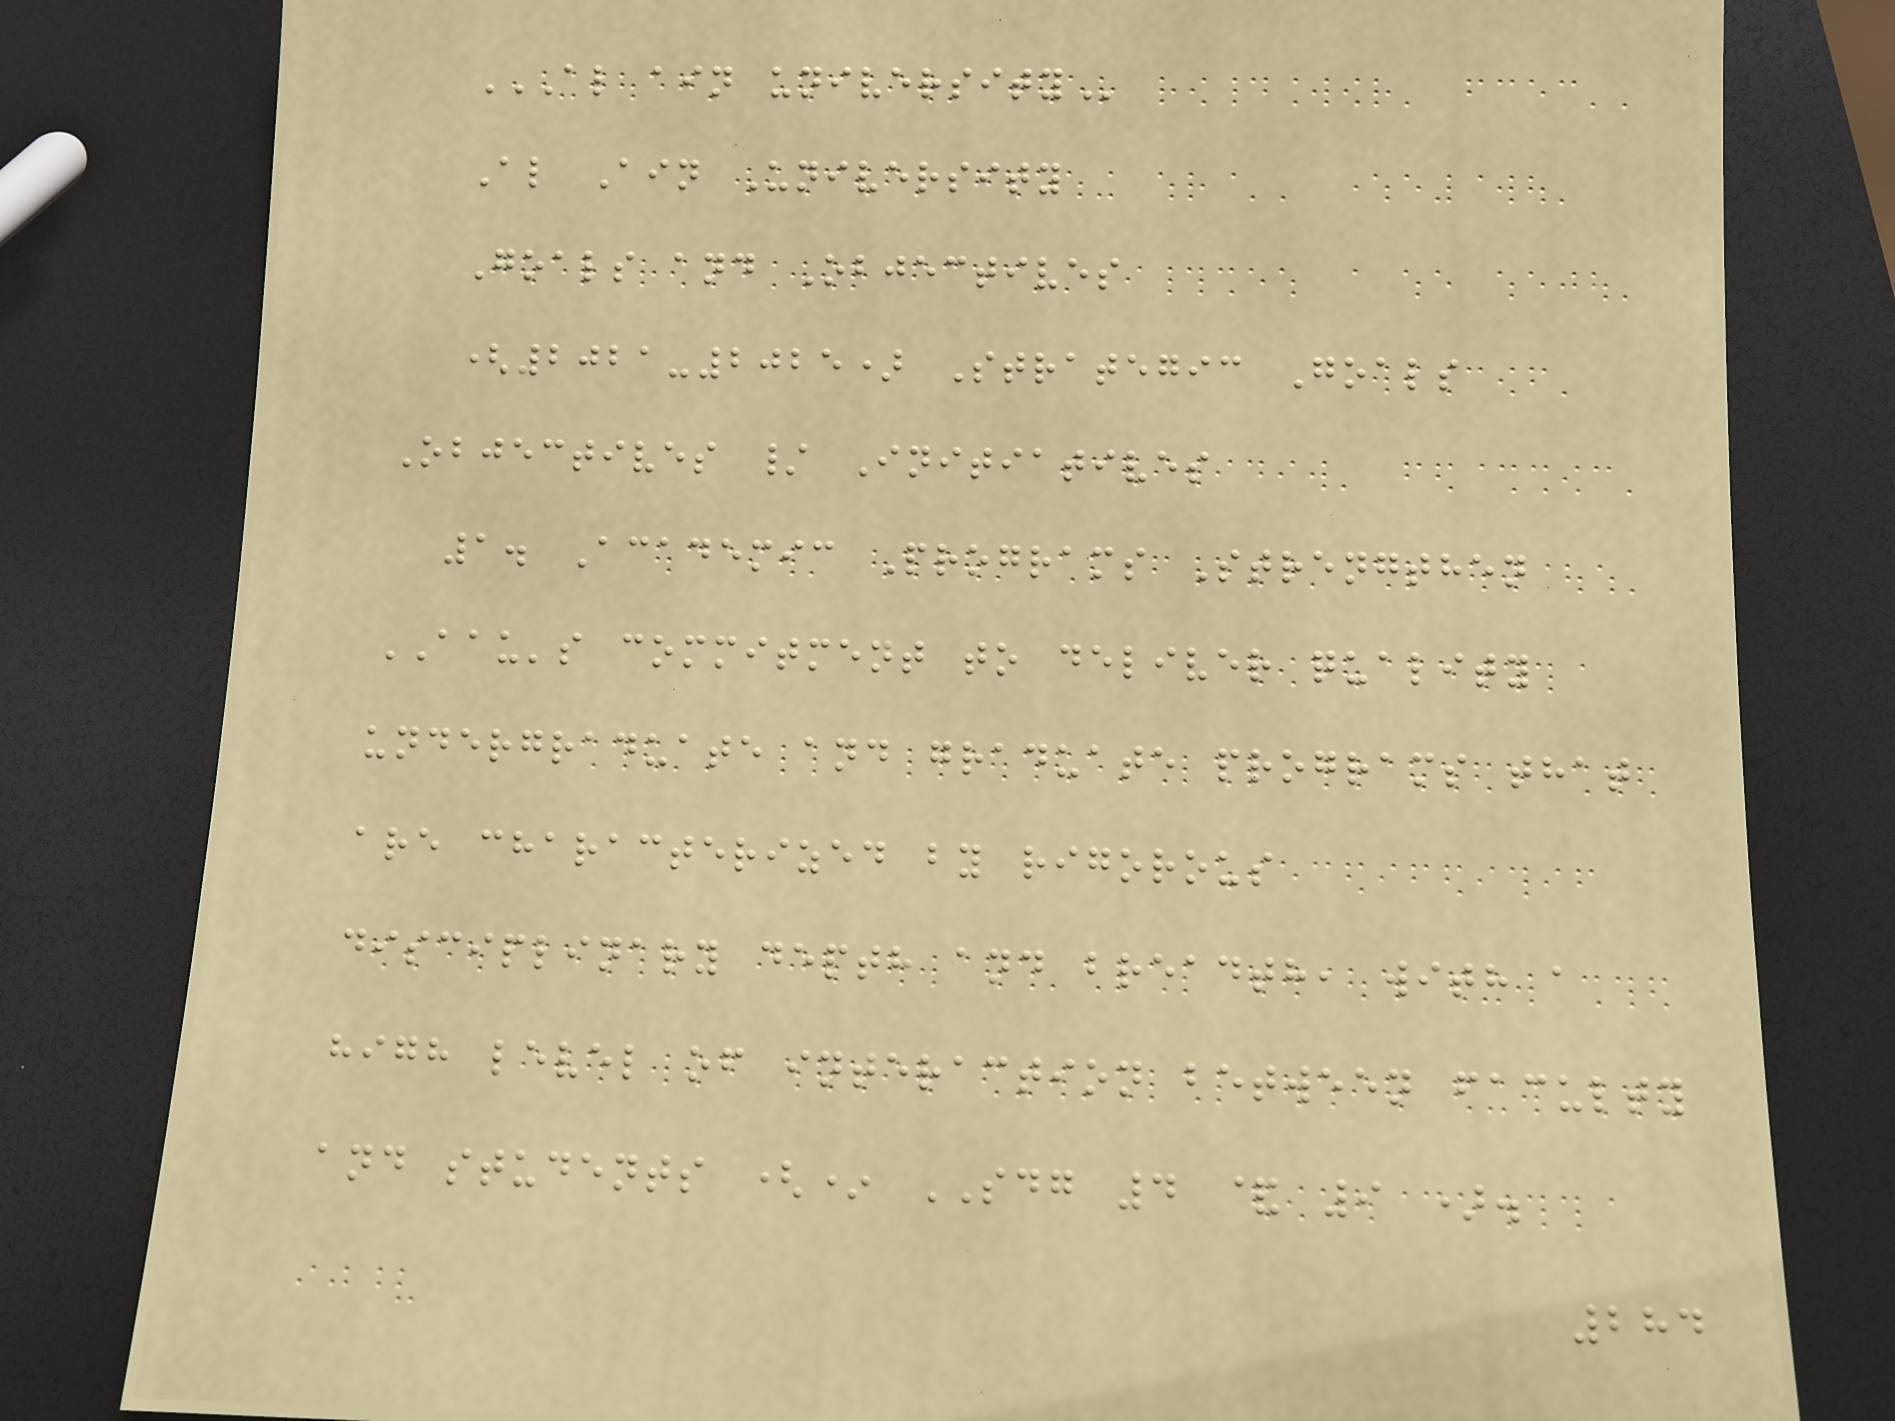AL AIN UNIVERSITY
Al Ain University
Goals and Objectives
(2021-2025) Strategic Goals
Objectives / Initiatives
1. Academic Programs Strengthen
AAU's commitment to deliver quality
undergraduate and graduate programs that
are characterized by rigorous
disciplinary depth and breadth, with a
high level of interaction between faculty
and students (* SDG 4 & 9 ).
284
